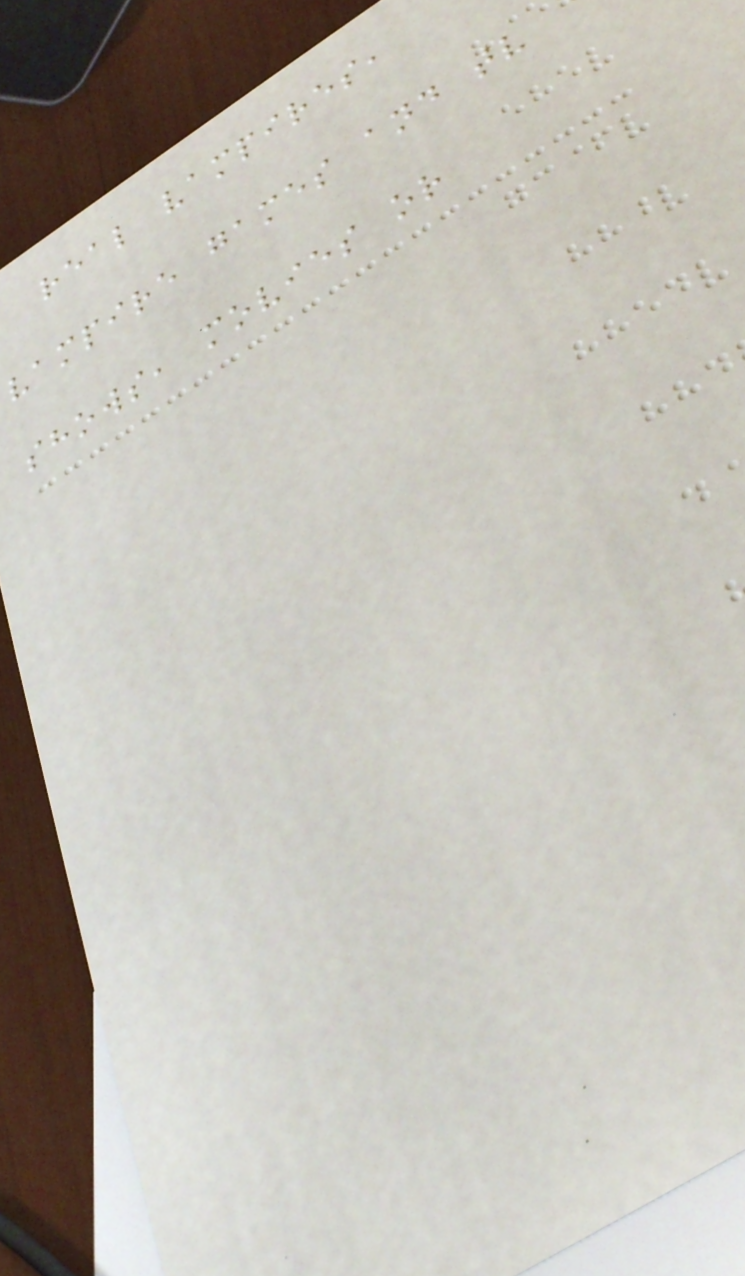real vampires,
vampire games and tv
shows, movies or
